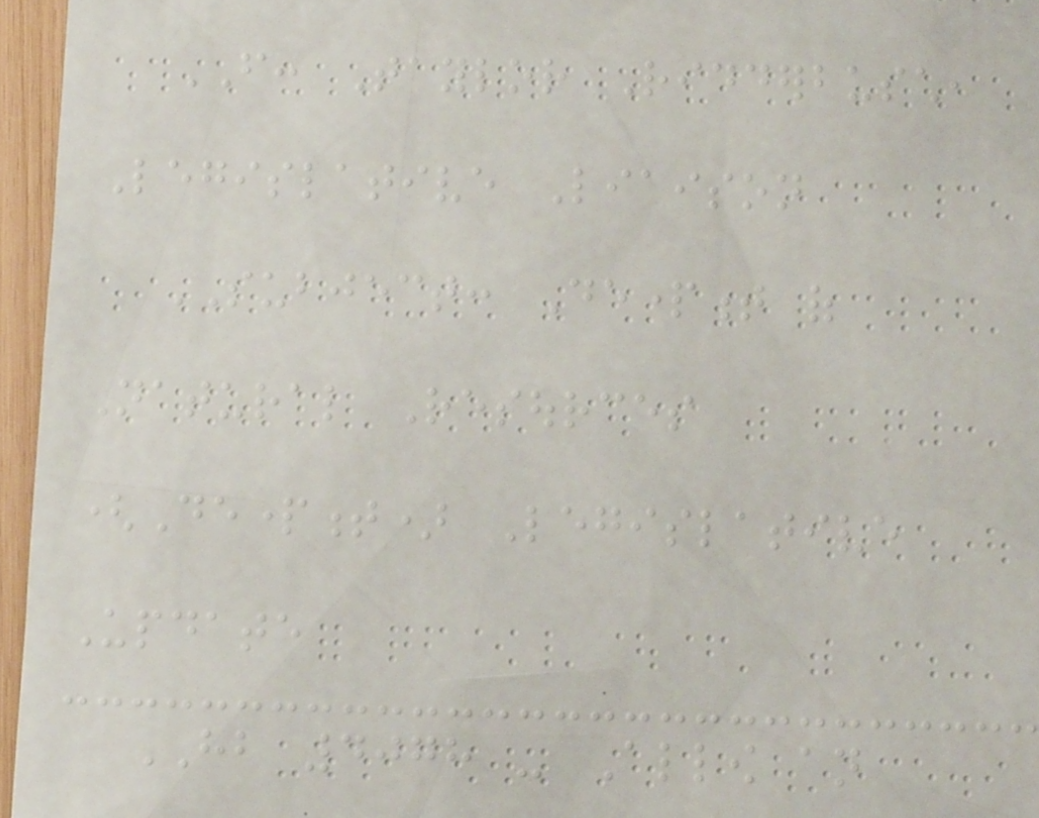FROM: Taylor Ridderbusch,
Legislative Liaison
SUBJECT: Department of
Natural Resources
(Department) Legislative
Update
HB 4078 - Allow an
